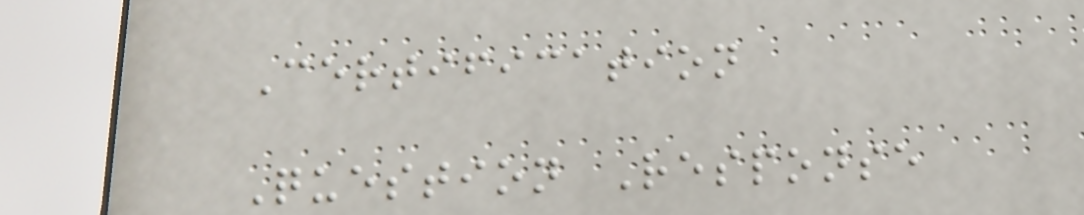Certification
Question Response
